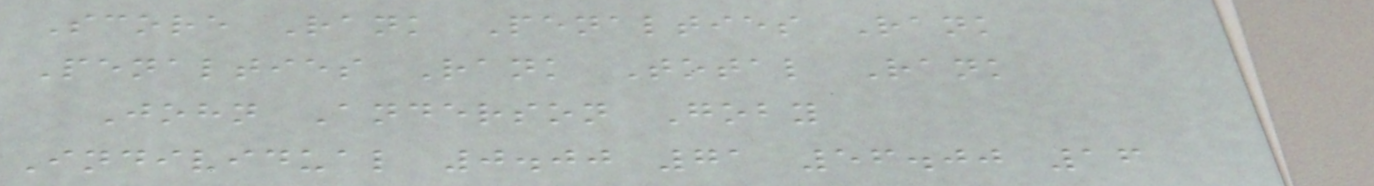Score Rank Penalties Rank
Penalties Rank Total Rank
John Anderson Goby
Individual 0.00 71 56.00 16
